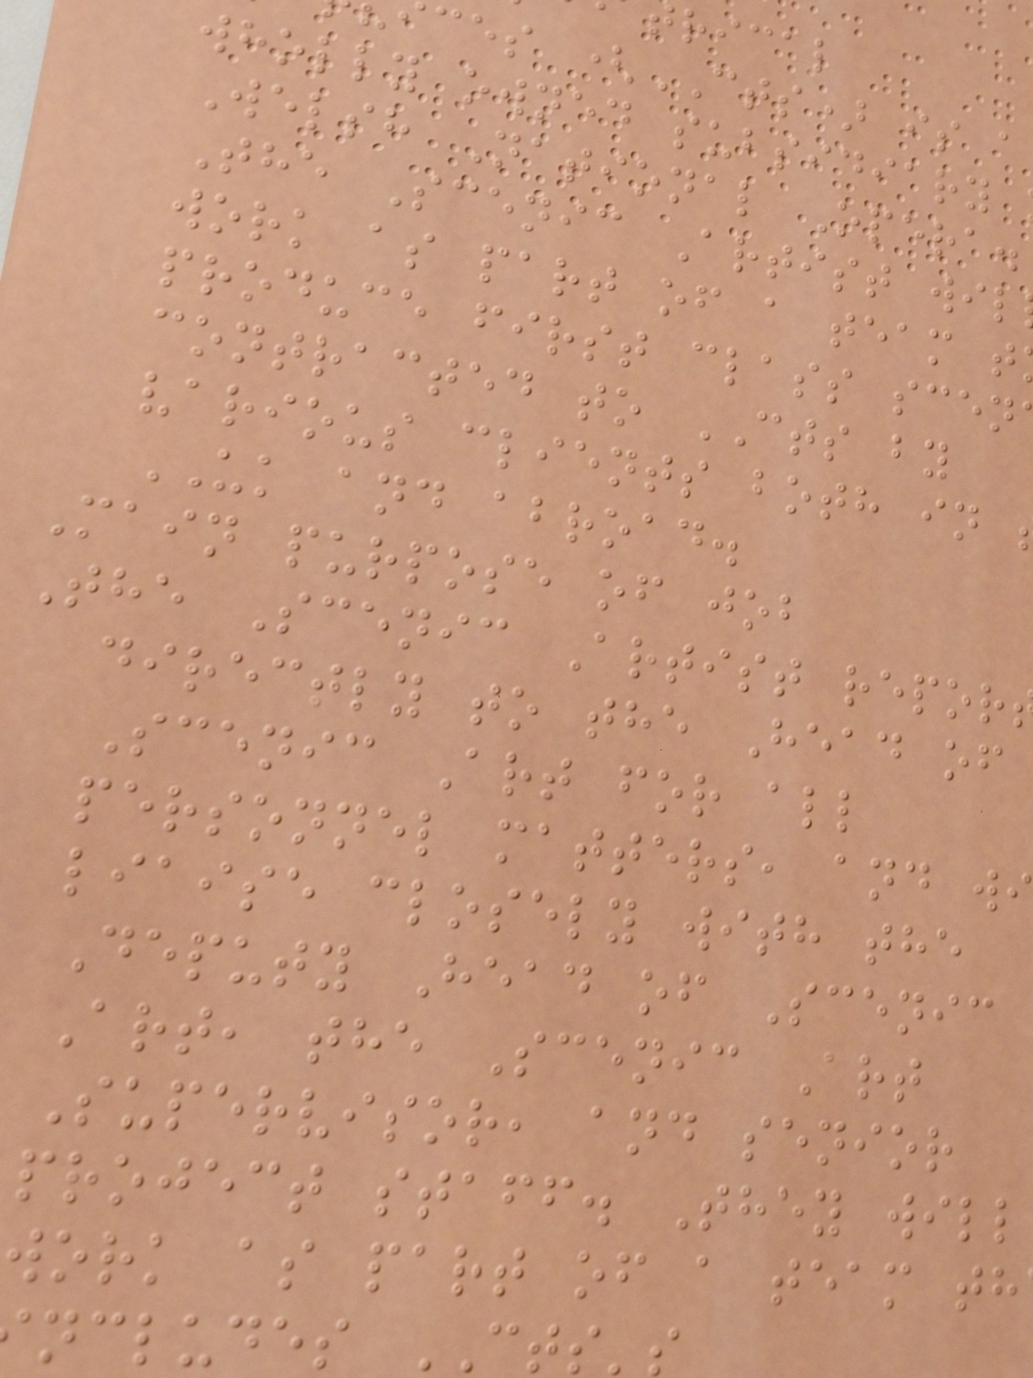rical
ces (CTS) is a
wholly owned subsidiary
Welsh National Opera.
The Scenic Artist wil
work as part of a team t
produce first class scen
contracted to CTS by
various clients both in
UK and abroad.
Main purpose of job
The Scenic Artist repor
directly to the Head of
Scenic Art for all
personnel matters, and wi
liaise closely with the
Deputy Head of Scenic
Art, the Scenic Art
Supervisor, and senior
project staff. They will
work as part of a team th
ncludes CTS's
